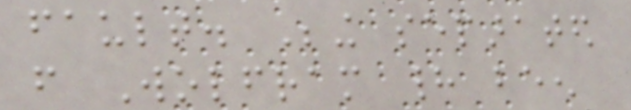fault. Being separated
from Wolfram had been
